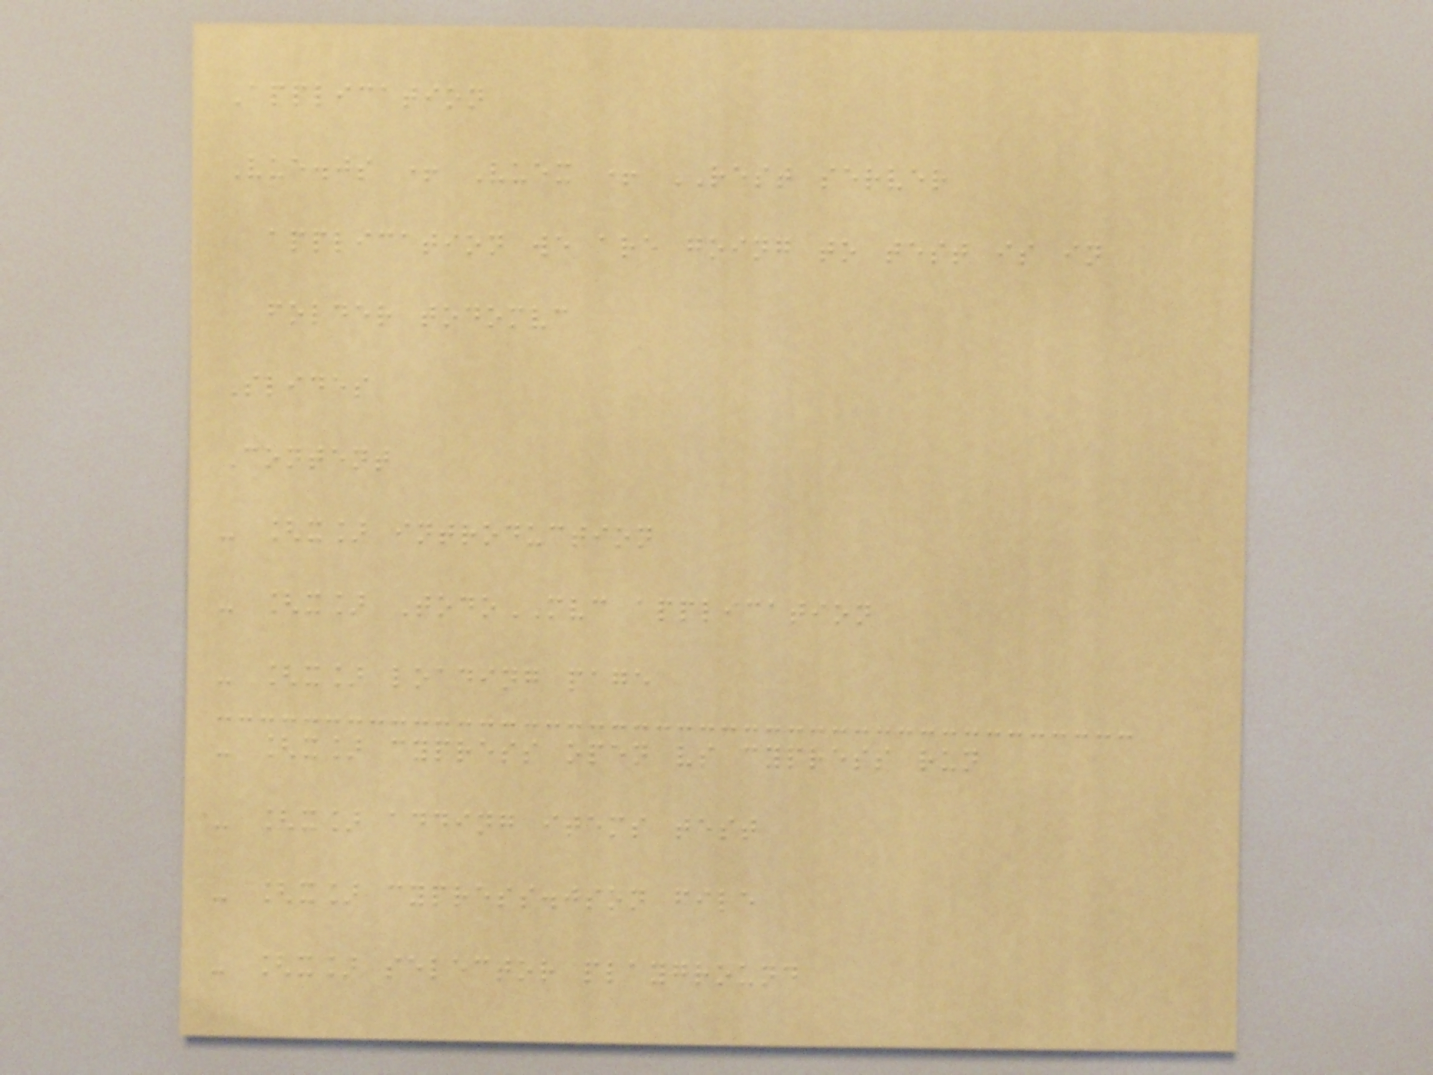Application
Vue.js + Vuex + REST server
application we are going to test is in
folder todomvc
Slides
Content
- [x] introduction
- [x] TodoMVC application
- [x] loading page
- [x] cypress open vs cypress run
- [x] adding items test
- [x] cypress.json file
- [x] selector playground
